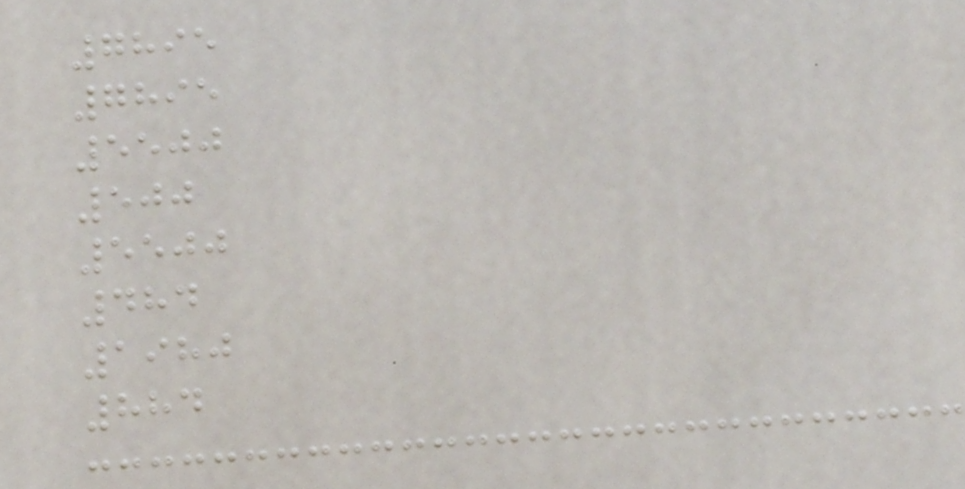7895
7895
5500
500
5500
484
1980
884
